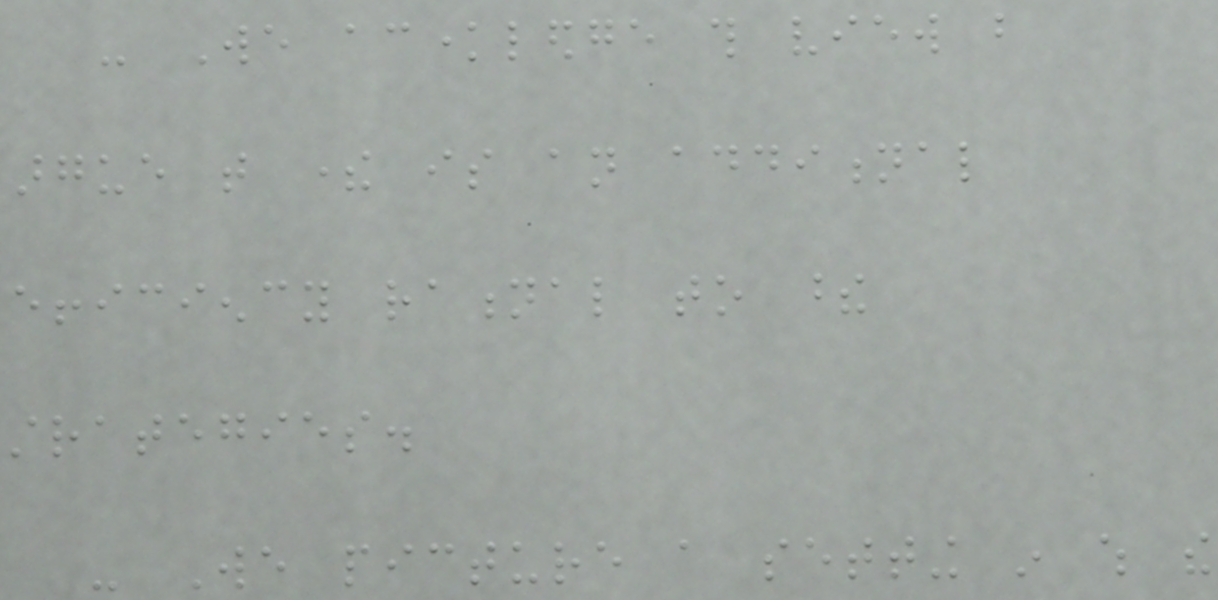- We acknowledge this view but
argue that there is an additional
efficiency rational to these
strategies.
- We picture a setting in which the
